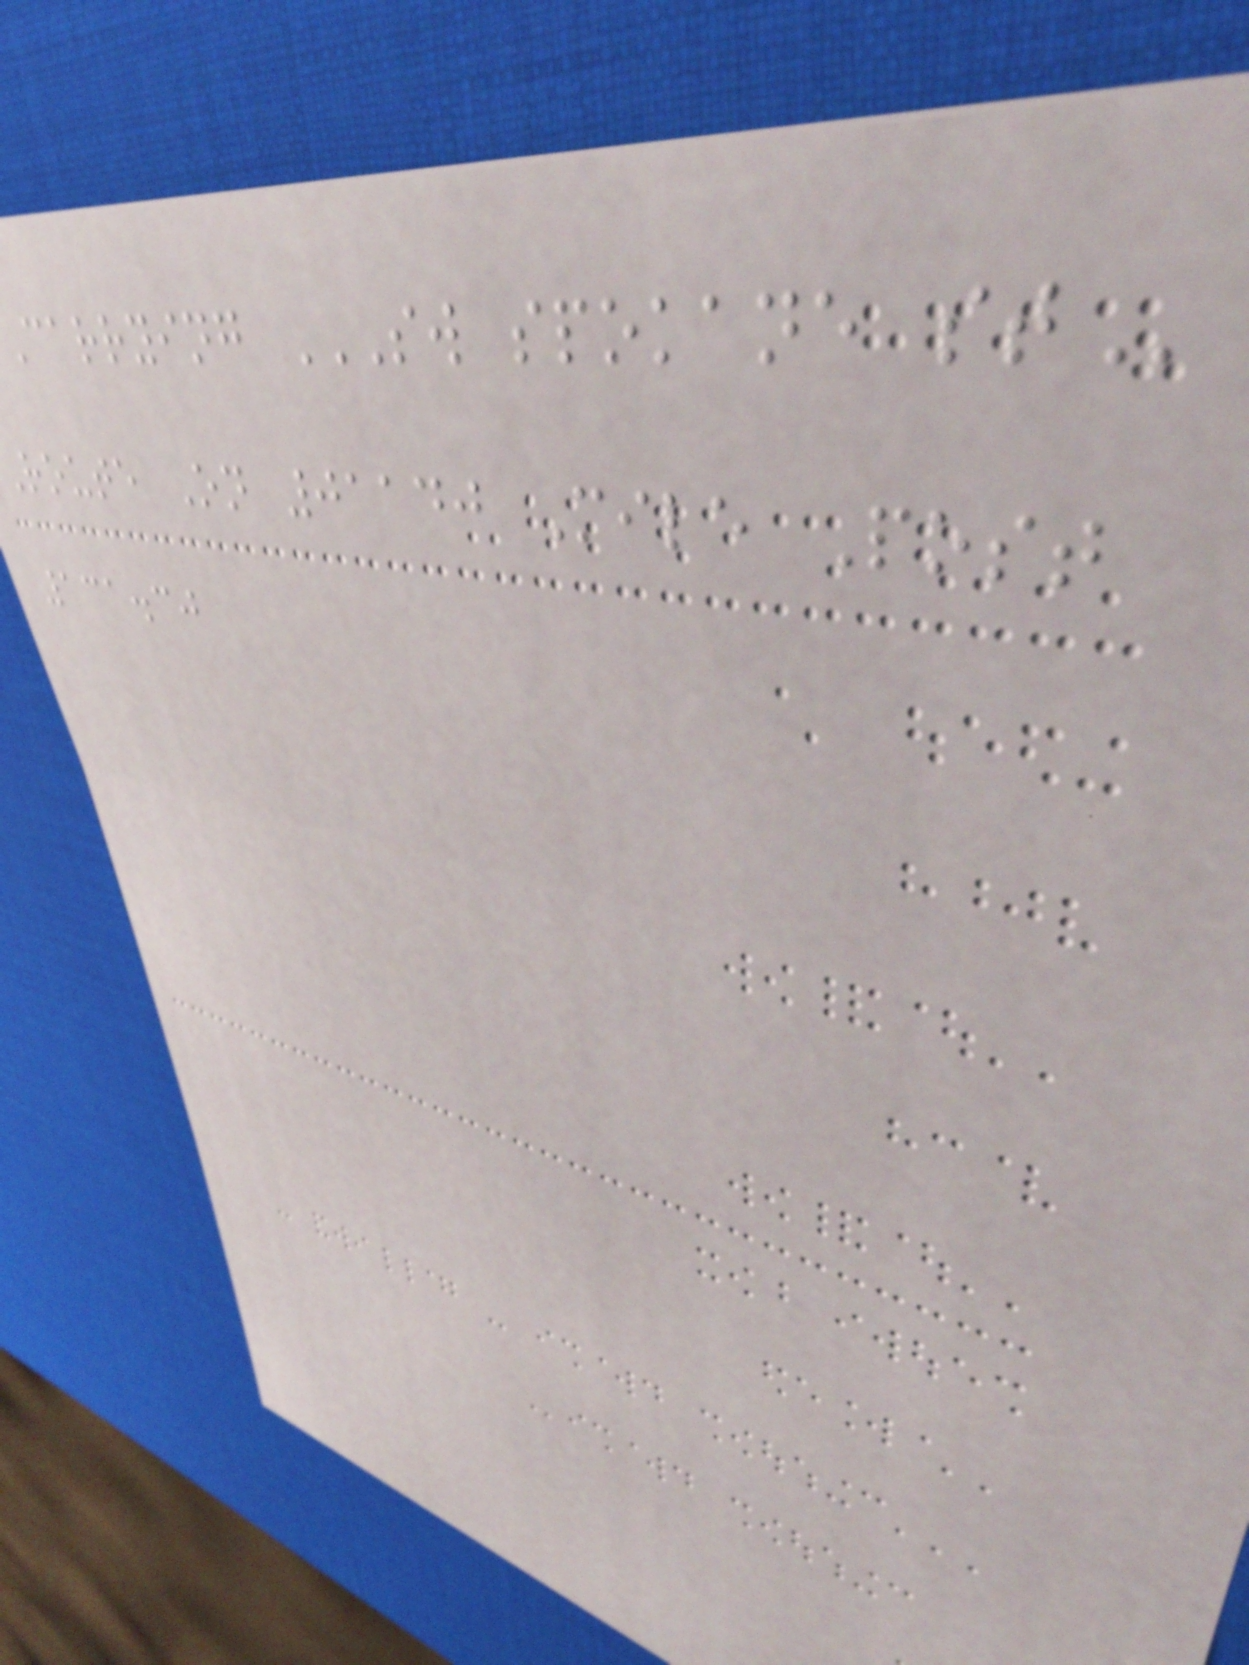carrying SW SPOKANE ST
route On 01140 Mile Post
131.30
